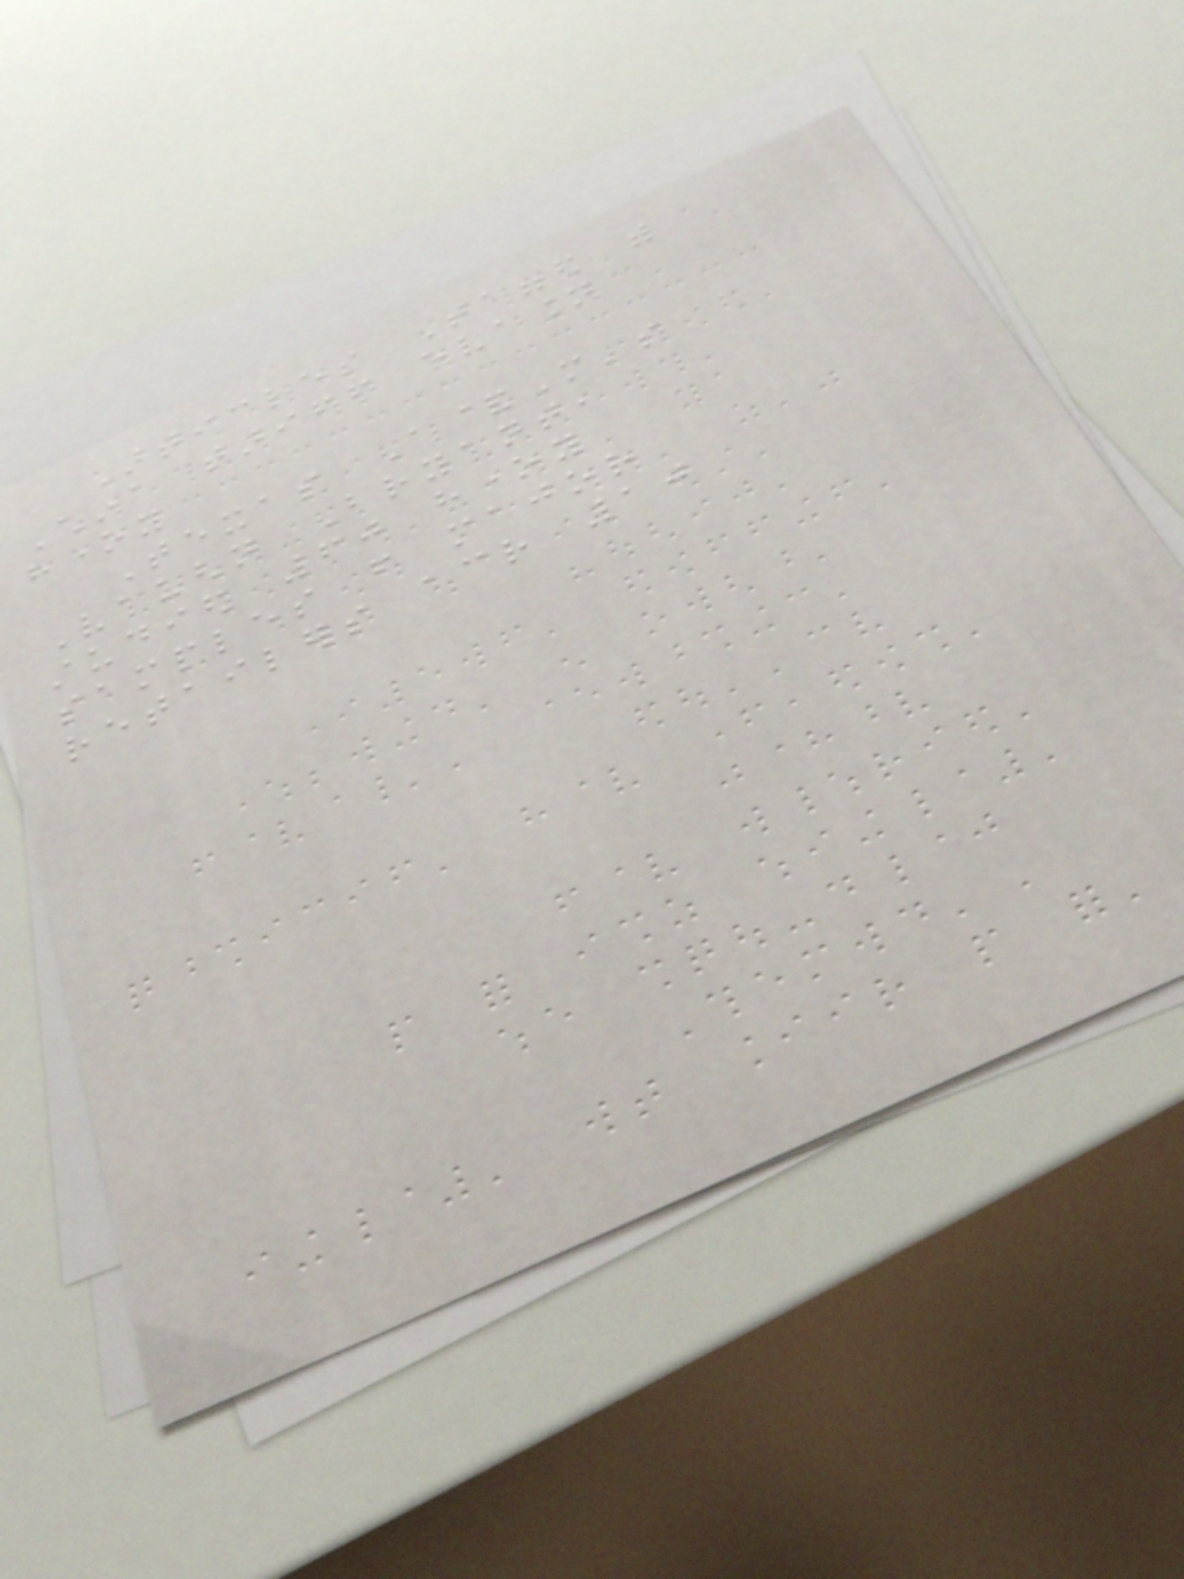Articles Tagged with
China tariff evasion
honey
Texas A&M's
Vaughn Bryant,
studied 60 honey
samples from major
retailers across 10
